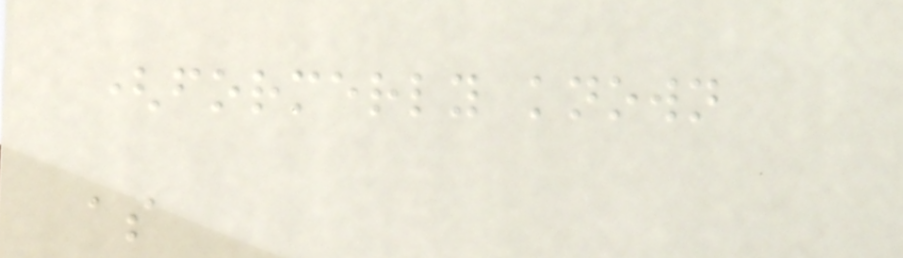(formerly known
as
